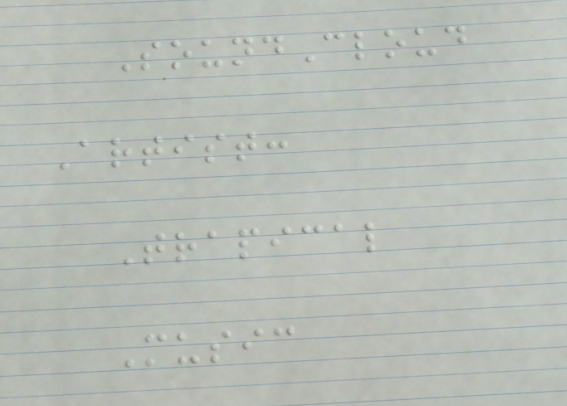SoundCloud
Artist:
Trapical
Music
